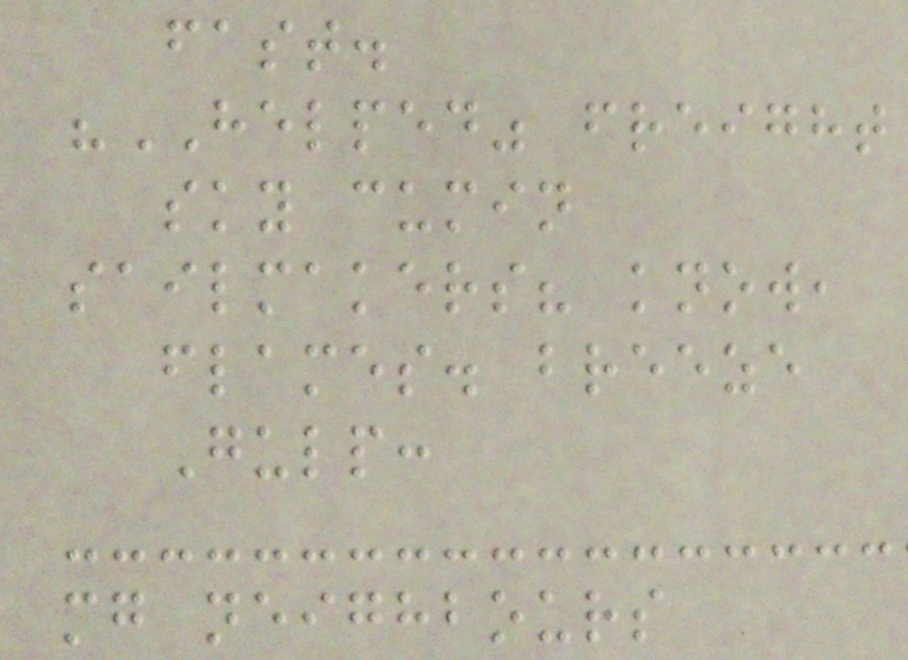fast.
"HELPED" freight
sky cumin
sailmakers? know,
flames. breeze
Gulp:
mg neighbours
